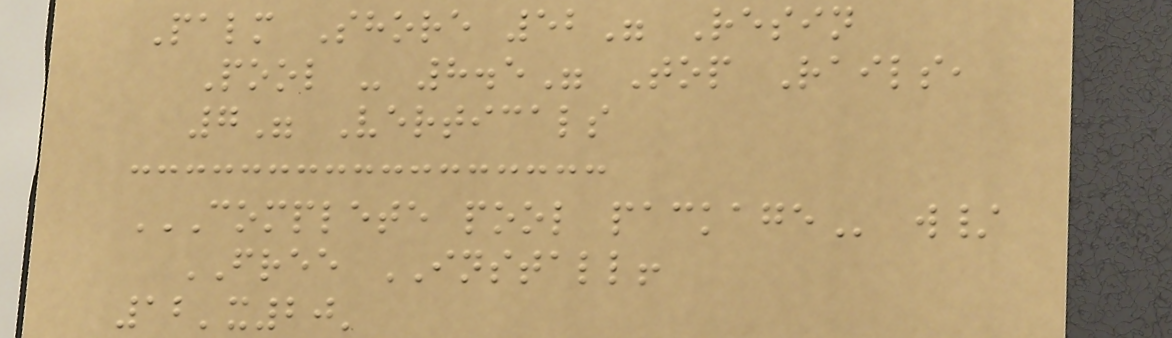Palm Shore 52" Resin
Pool - 8.5" Top Rails,
7" Verticals
COMPLETE POOL PACKAGE w/
FREE INSTALL!
12'x20'
